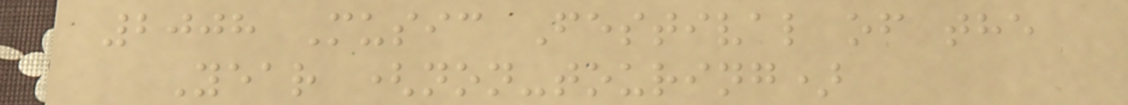2008 Music Festival of the
Year (non-touring)
